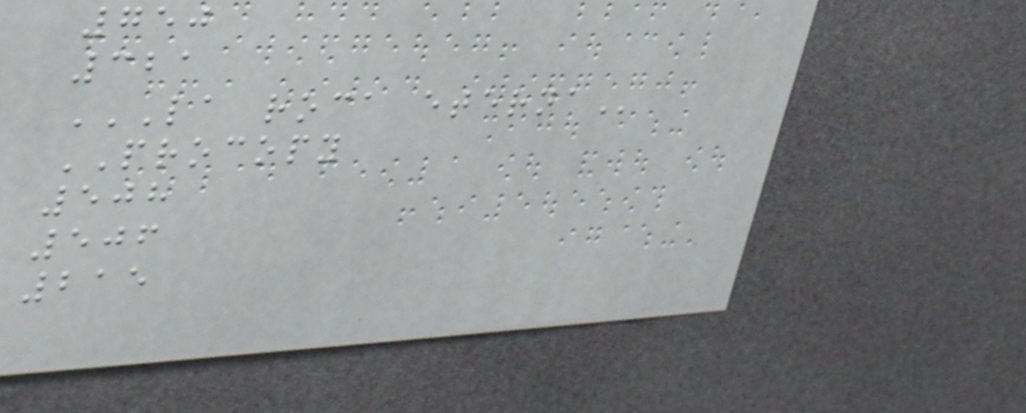750
321
LA ROCA ETERNA
PROCOPY
508
506
215
